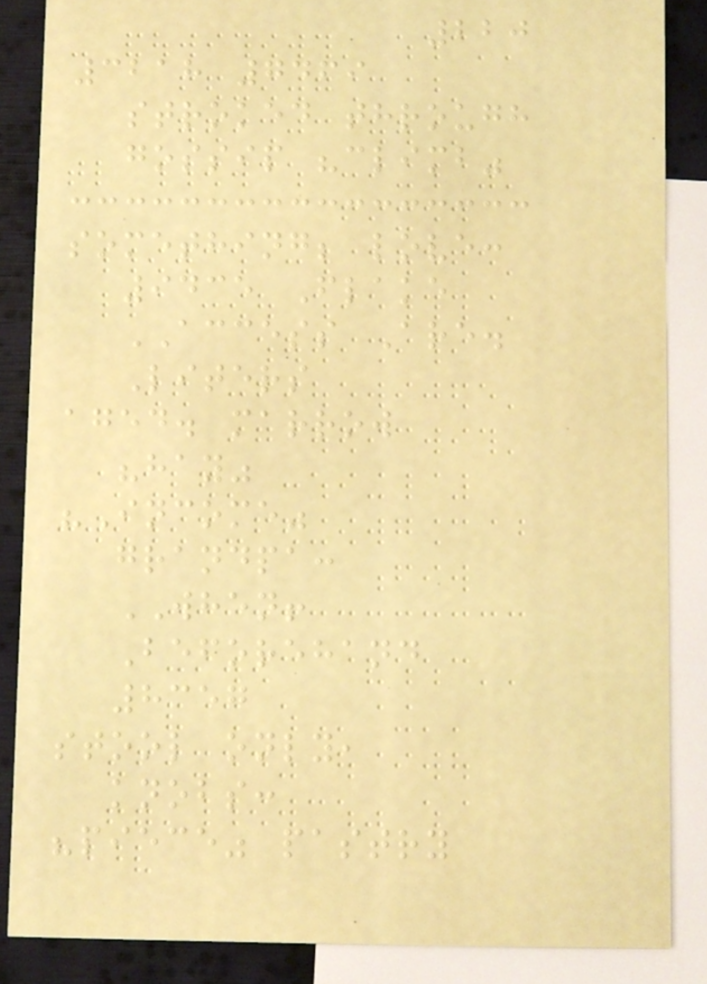220
3218 7469
stroked through
gossip "climb"
something; love:
9435 Flake
ACCESS Are.
Liters
aged. marrow
"hay"
"Income"
grandpa:
WHEN!
Beforehand
8357
stool only,
knobs:
"piece" pastry
